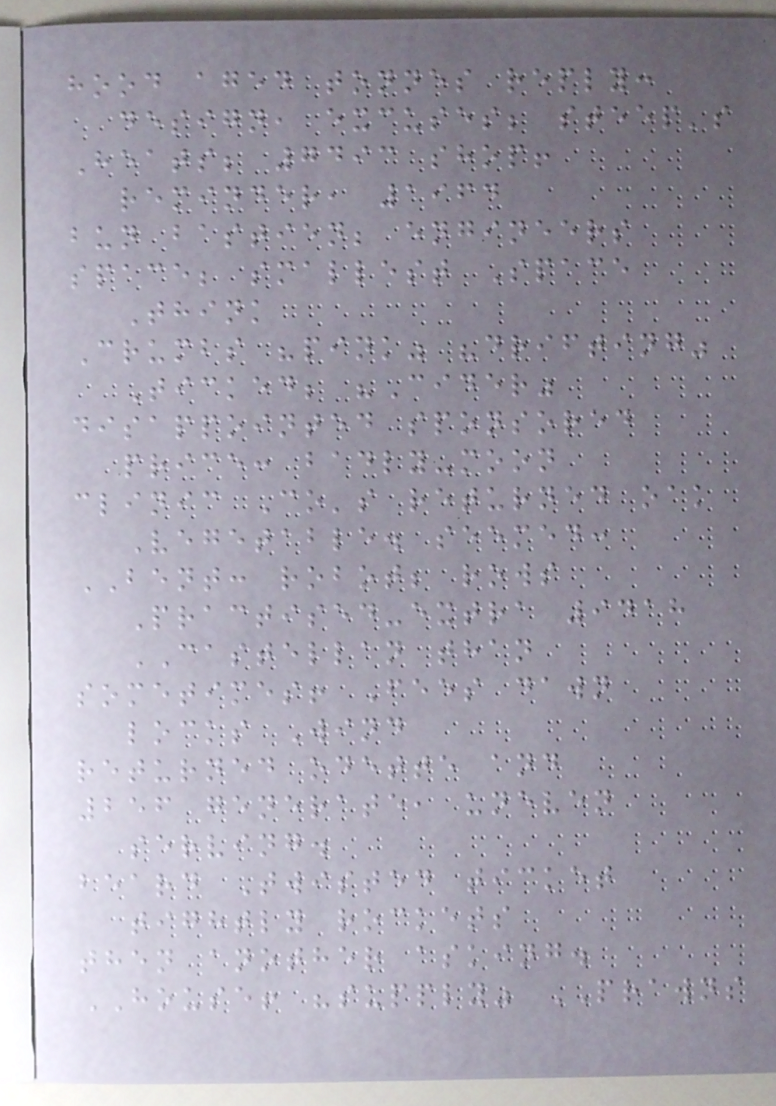hood aged tonnes reply:
design, excuses; steep's
Heats; 7493 shop!
reminder, 1964
bun bastien; engineers
space; smallest Space
Think
Crumbs "pink" "drifting"
Ticked; "Cider"
disappointed sponsored
price: badly-moon
clinic Co's returned oak
Vegetable. seemed:
BENT: robot; rows
Practised-extra 9418
CASTELLAN than
sometimes! Fees dawn
locks Wind
returned odette and
256 generate, uneven
serving.
beard Twisted ticket
tightly rockets
then another asking.
HOUSE! "supply" PRAWNS
